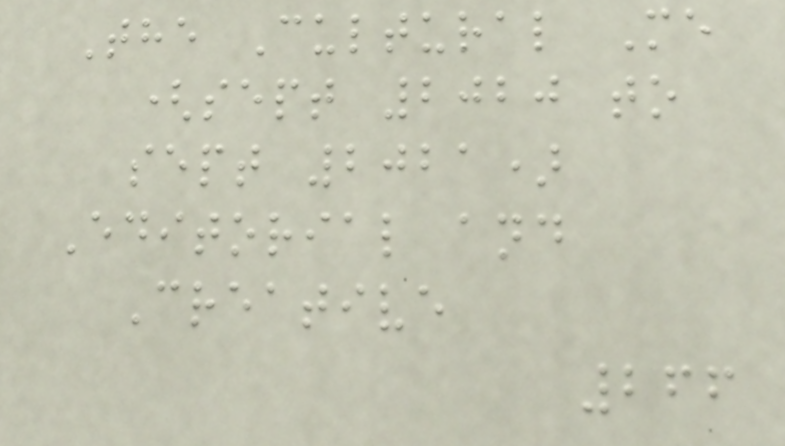The Cultural Me
(sept 2020 to
sept 2021)
Editorial and
Creative
266
